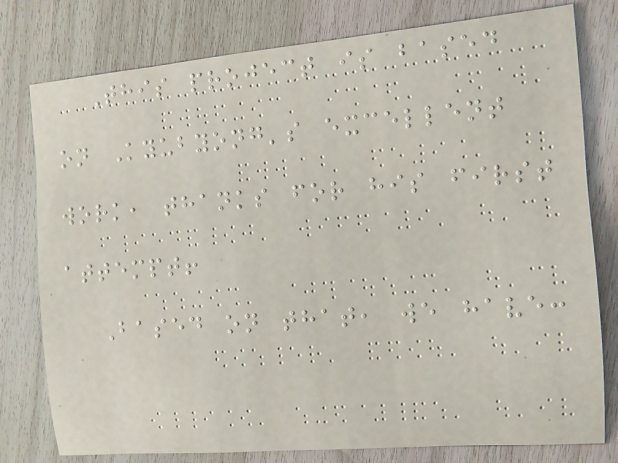This project is based
on Kyubyong's excellent
work, thanks for his first
attempt!
Based on that, we have:
